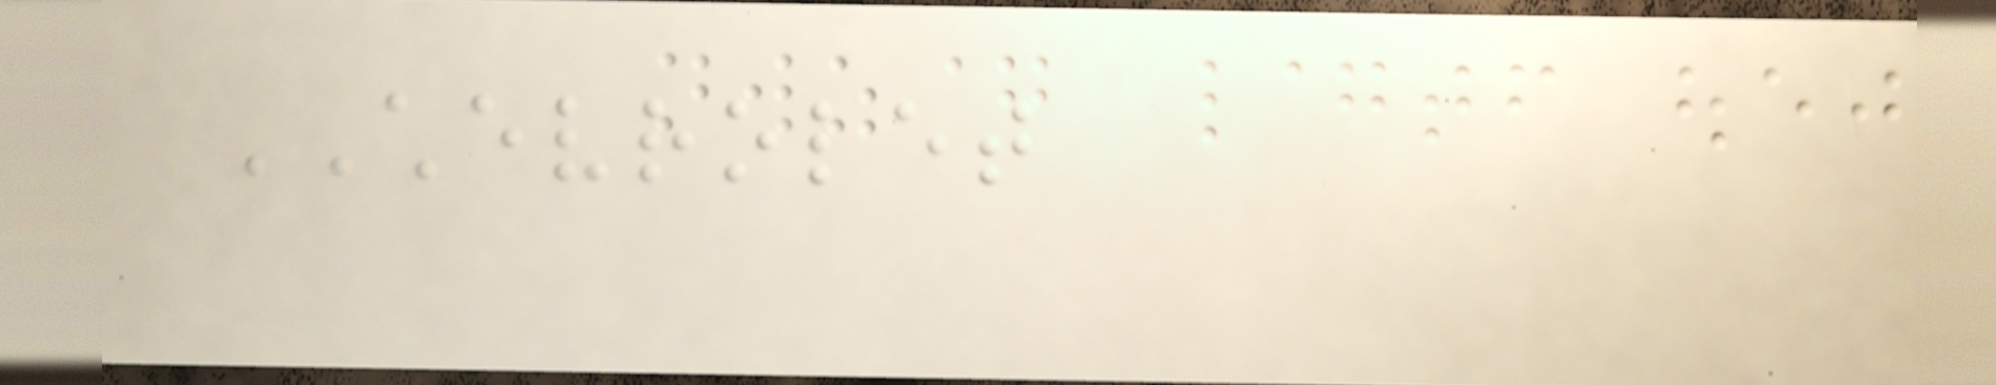CHEVROLET
